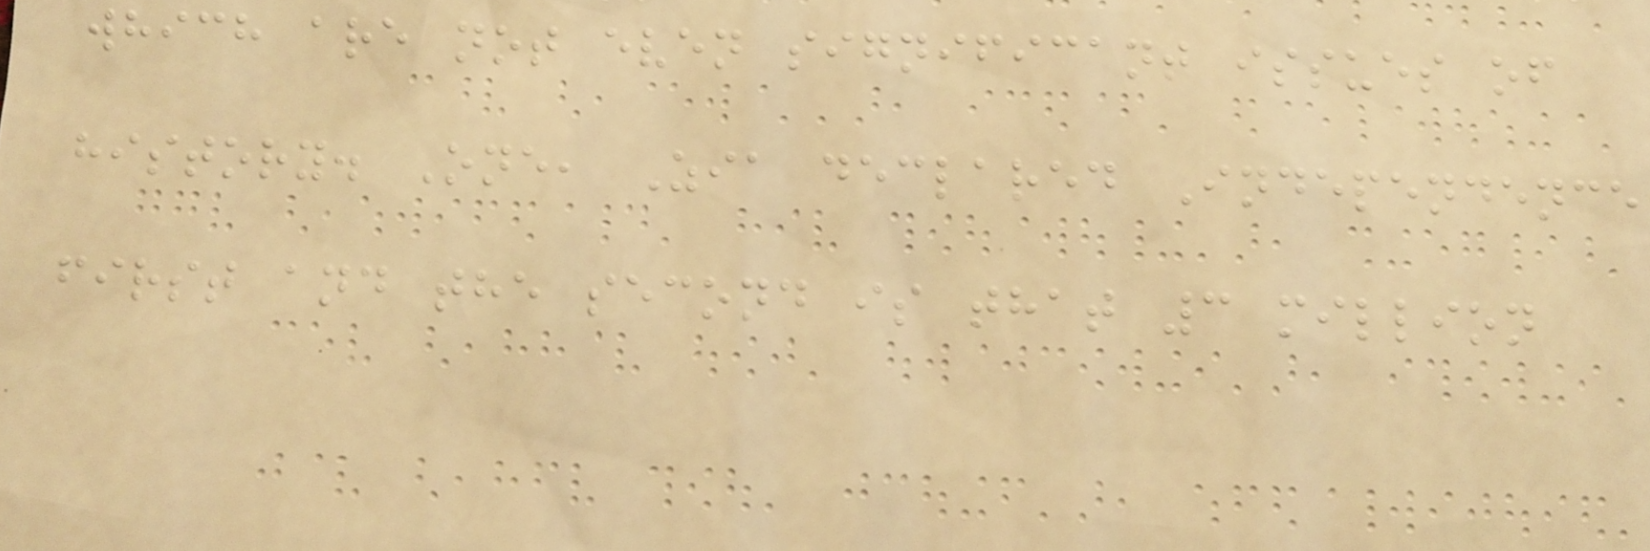which are not even significant issues of
history. One, Zia declared Independence
first and the second is that 3 million
